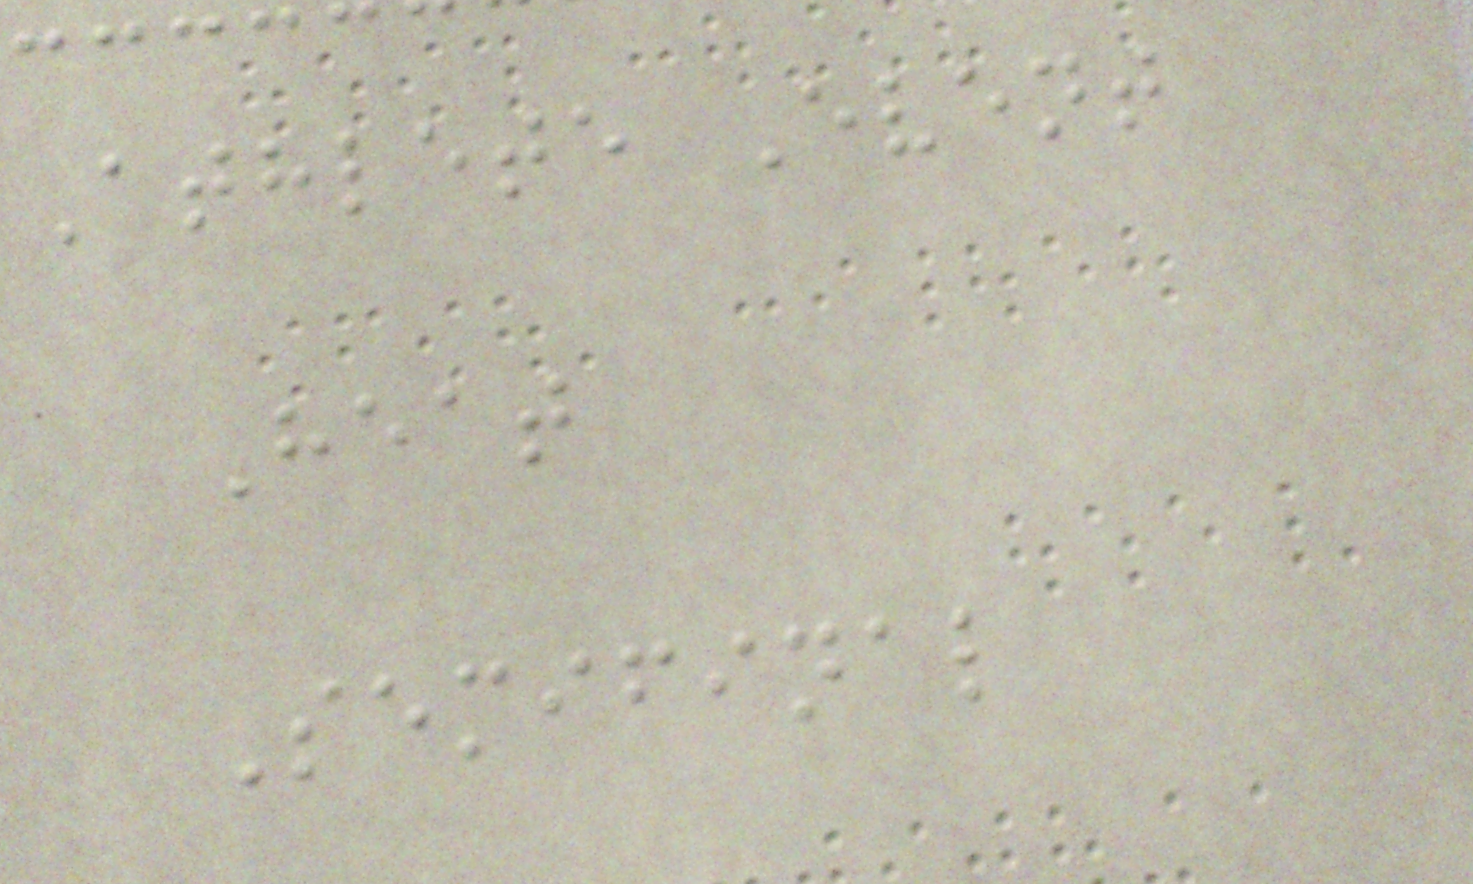Athlete Event
Heat
Semifinal
